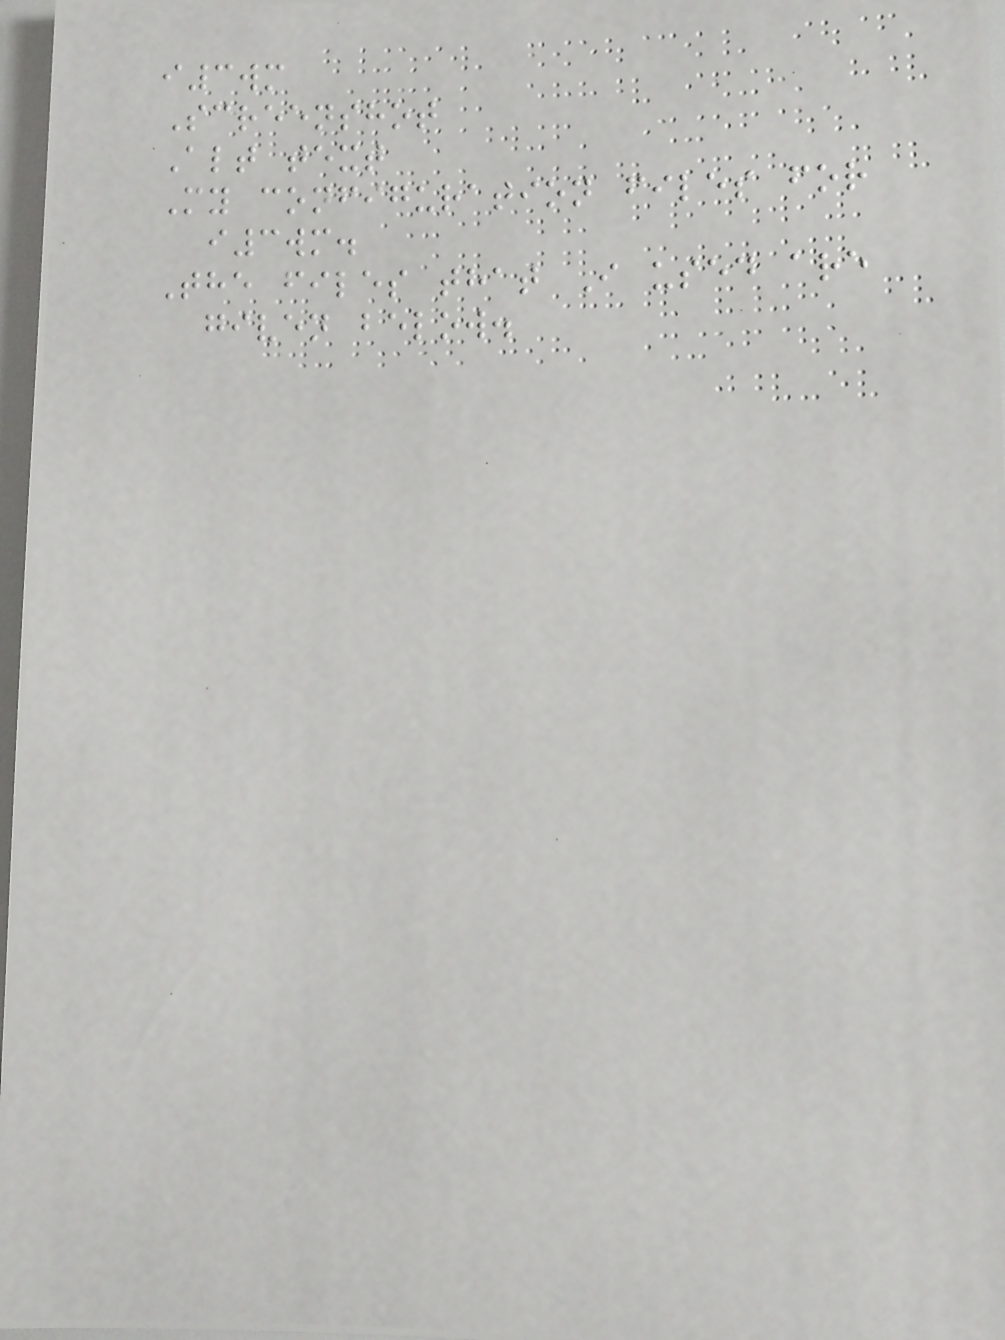i3wm
Screenshot
Alt text
My configuration files for
i3wm.
The files that I used are
given below.
